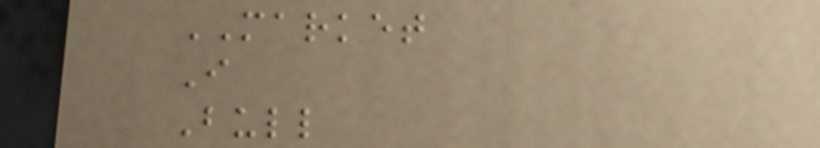MARKET
I
Bull
